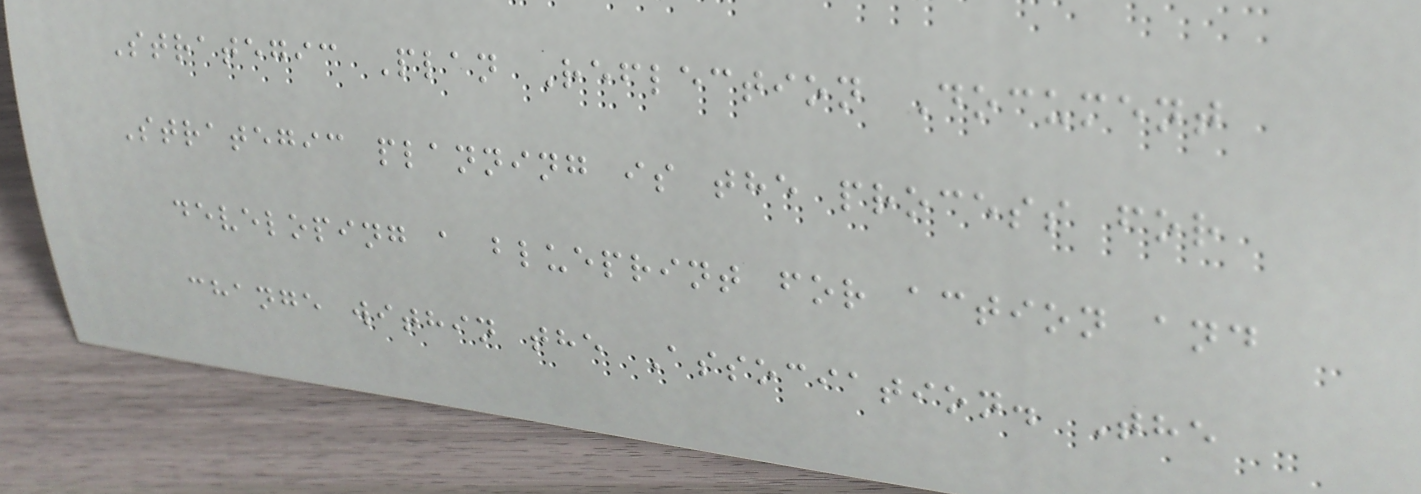Strategic Plan Reflection Document
Strategic planning is the process for
developing a blueprint for action and
change within the Association. The
